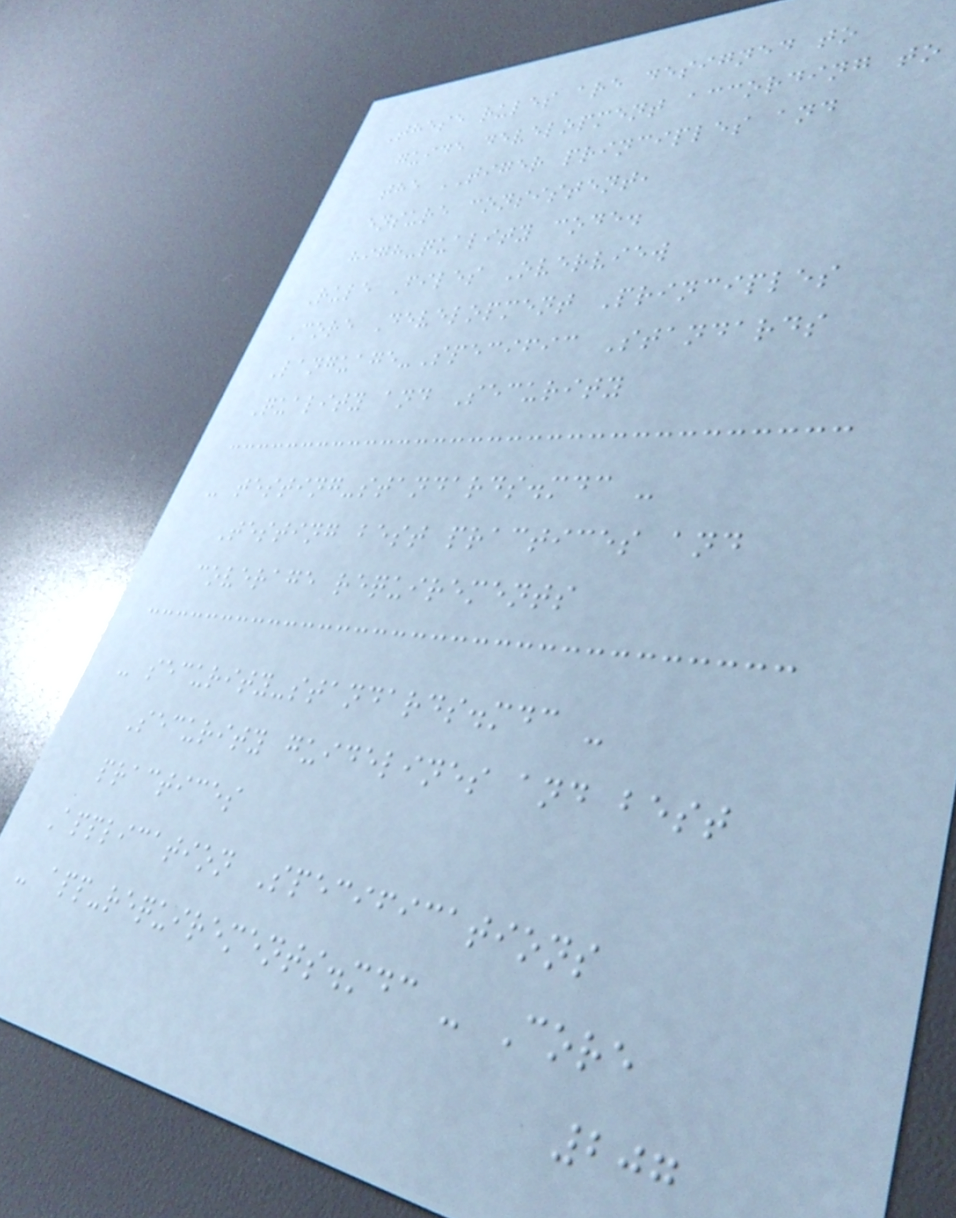These rules are designed to
guide development according to
the TIGER principles and
ensure consistent,
high-quality code.
Rule Files Overview
Core Development Principles
Language-Specific Standards
Quality and Security
- testing-standards.mdc -
Testing best practices and
coverage requirements
- security-standards.mdc -
Security guidelines and best
practices
Application Specifications
- app-requirements.mdc - Core
207
